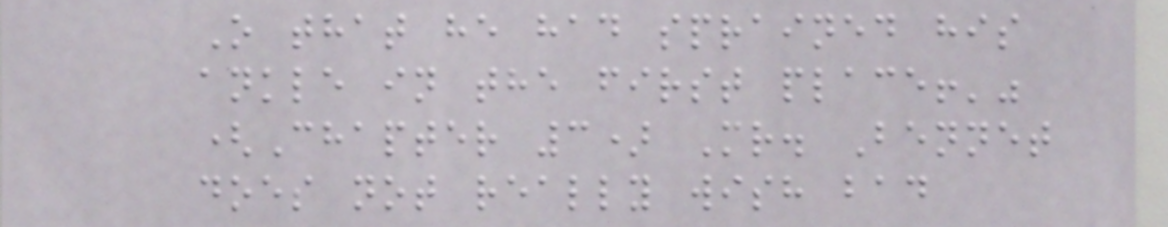O that he had sprained his
ankle in the first place!'"
(Chapter 3) Mr. Bennet
does not really wish bad
